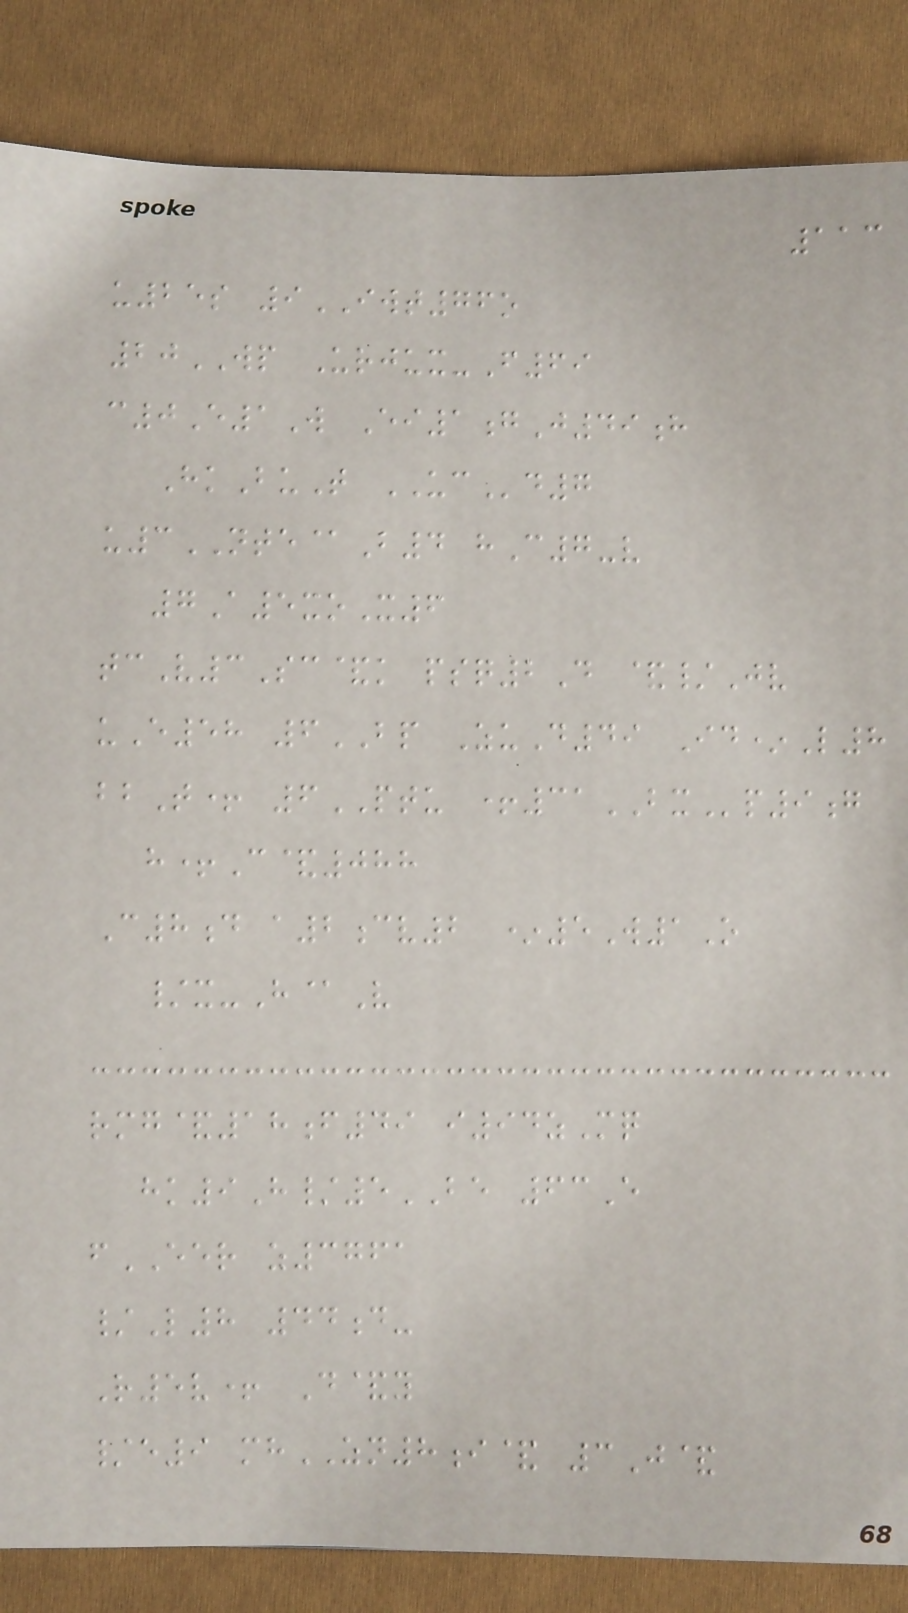113
u25s 9IWT76o
20WP Urjux-F69
c0E1W Ei1gJ49h
HkBuT UCd7
u3NTE@B4 hC7-v
7A5xoX6
tcV3Sc&k psq2D &/Jv
uE58 6BP ZuD49 Id*L8
bbT+ 6PTU +31BXp9g
h+C&088
C8d a2cv2 *5W1O
/x-H@V
rmg&18f49 i94zMq
hk9H/5BE 63E
fEER z3761
/L8 44d-
R5v+ D&y
/e9 mhZN8i& 3J&
